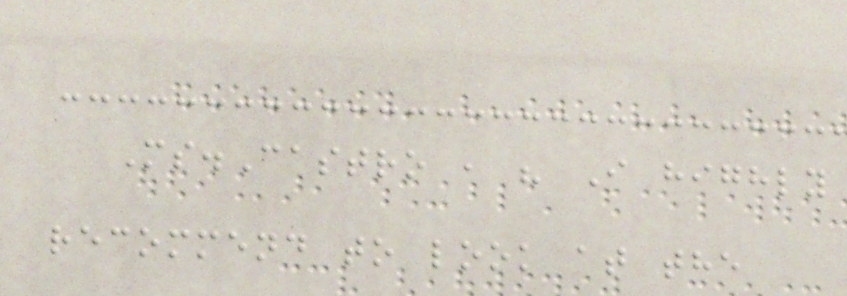Ms.Castro , " I highly
recommend to look at the
